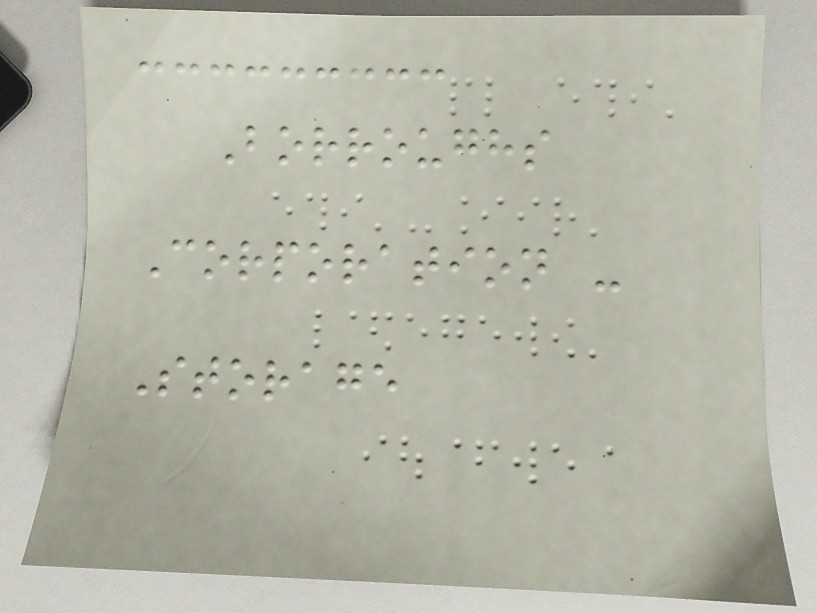Borroughs
Corporation -
Storage
